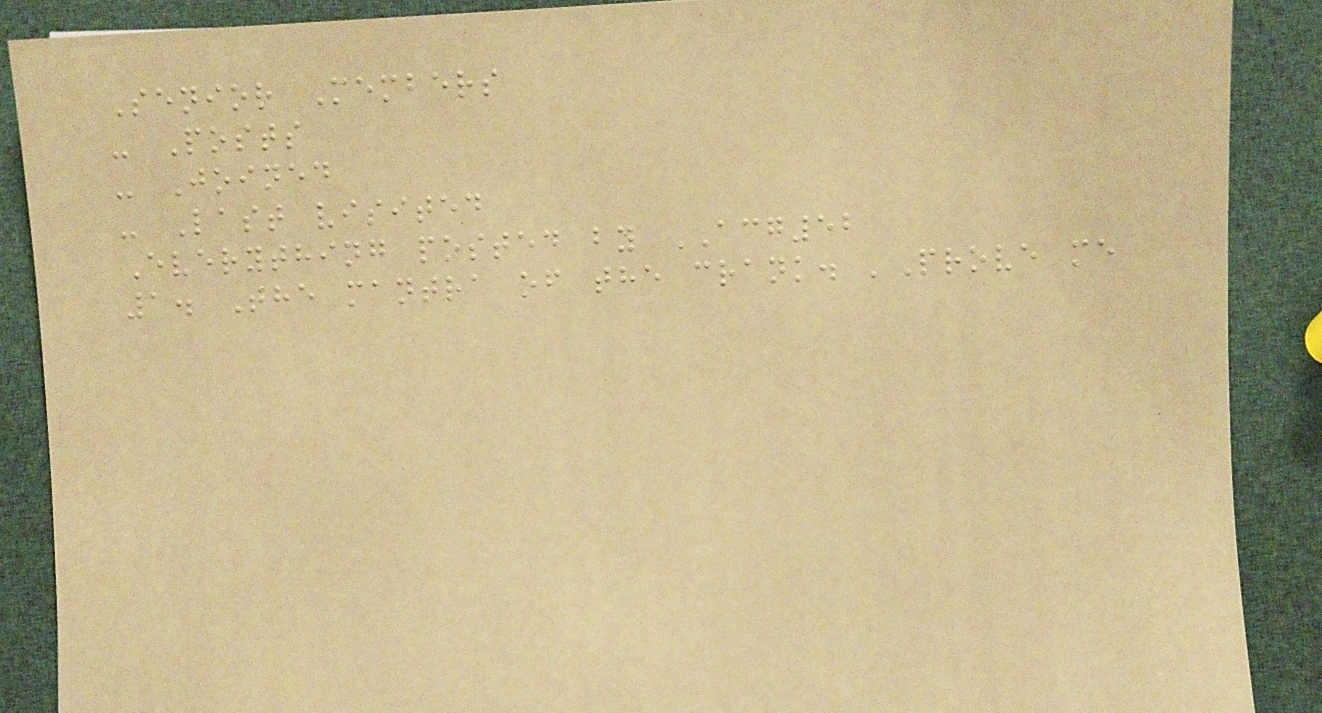Senior Members
- Posts
- Joined
- Last visited
Everything posted by ACG52
1. The mantra of the crank. 'Prove me
